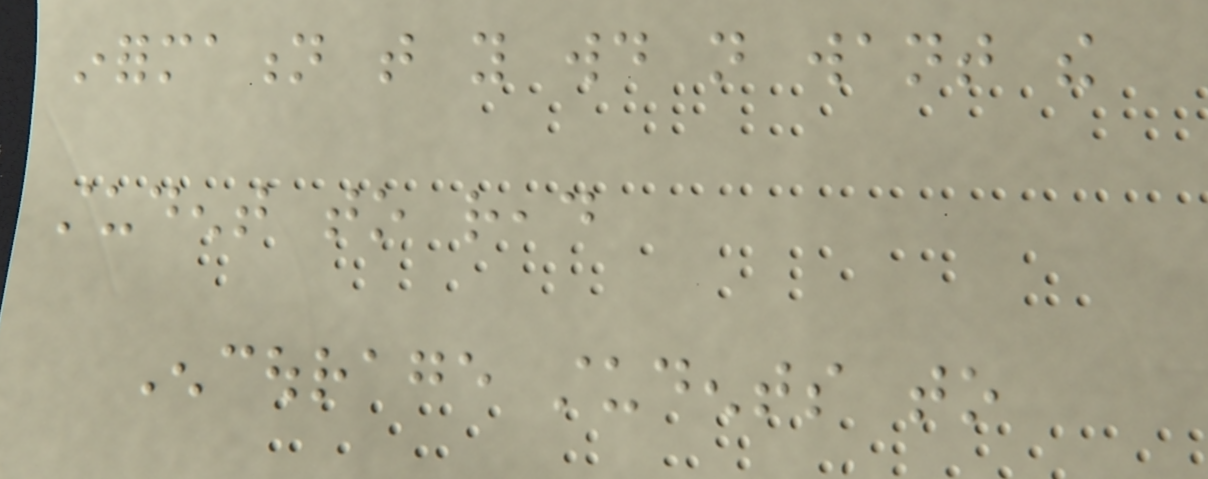information that you would not want the
student to read
Encourage students to
